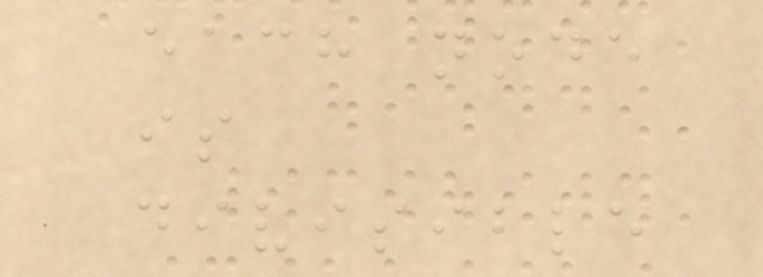each node
is
divisible
